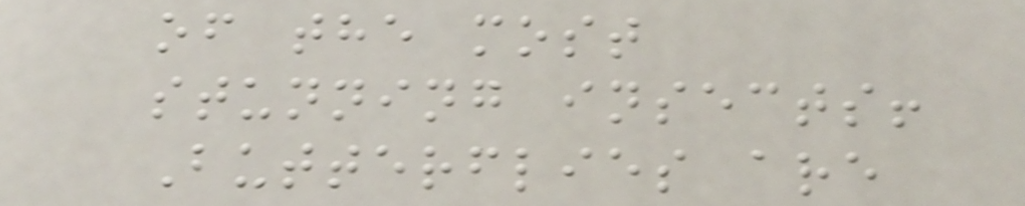of the most
stunning insects!
Butterflies are
